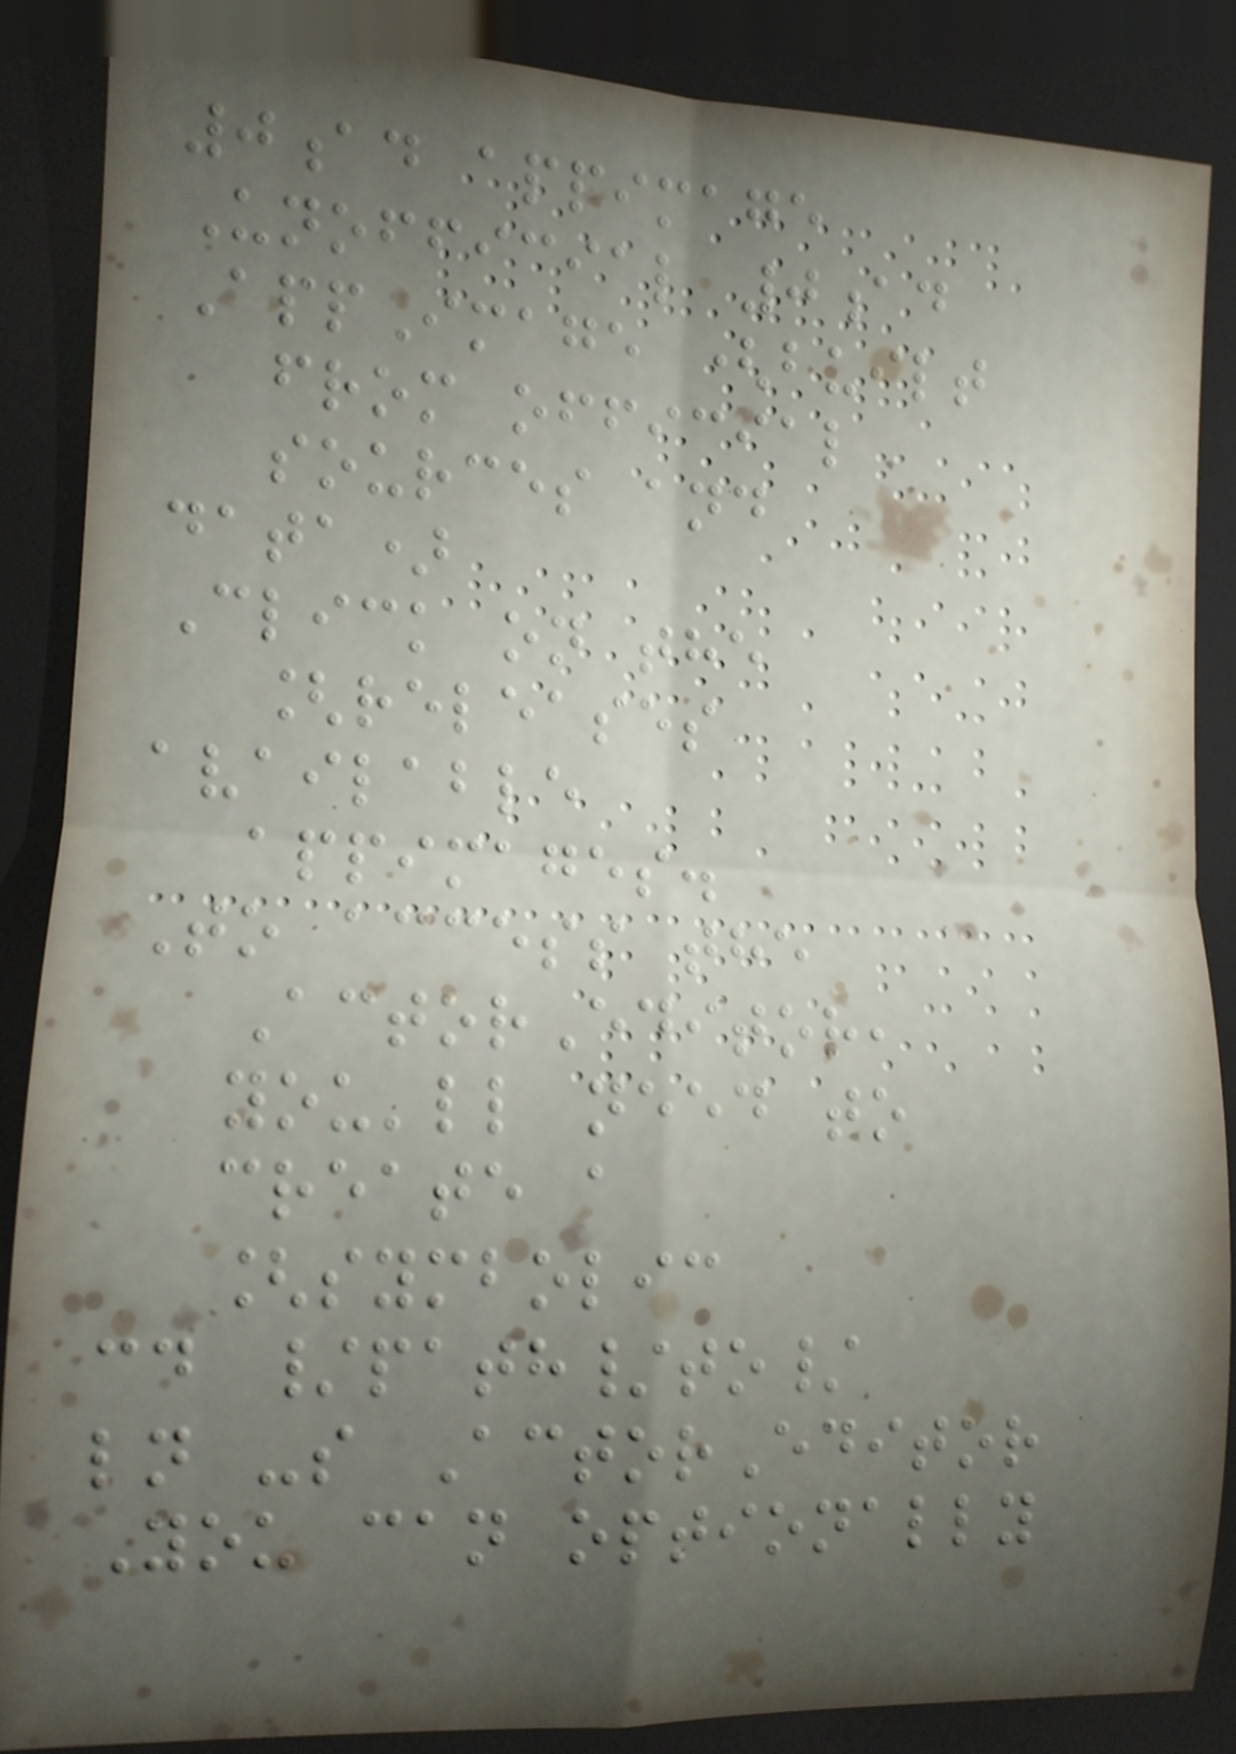0ad appimage
Unofficial 0ad
AppImage (built
from official
sources and
data)
Click on the
[releases
available
appimages.
To access the
ActorEditor,
you'll need to
create a
[symbolic
cd /path/to/
ln -s ActorEditor
You can optionally
